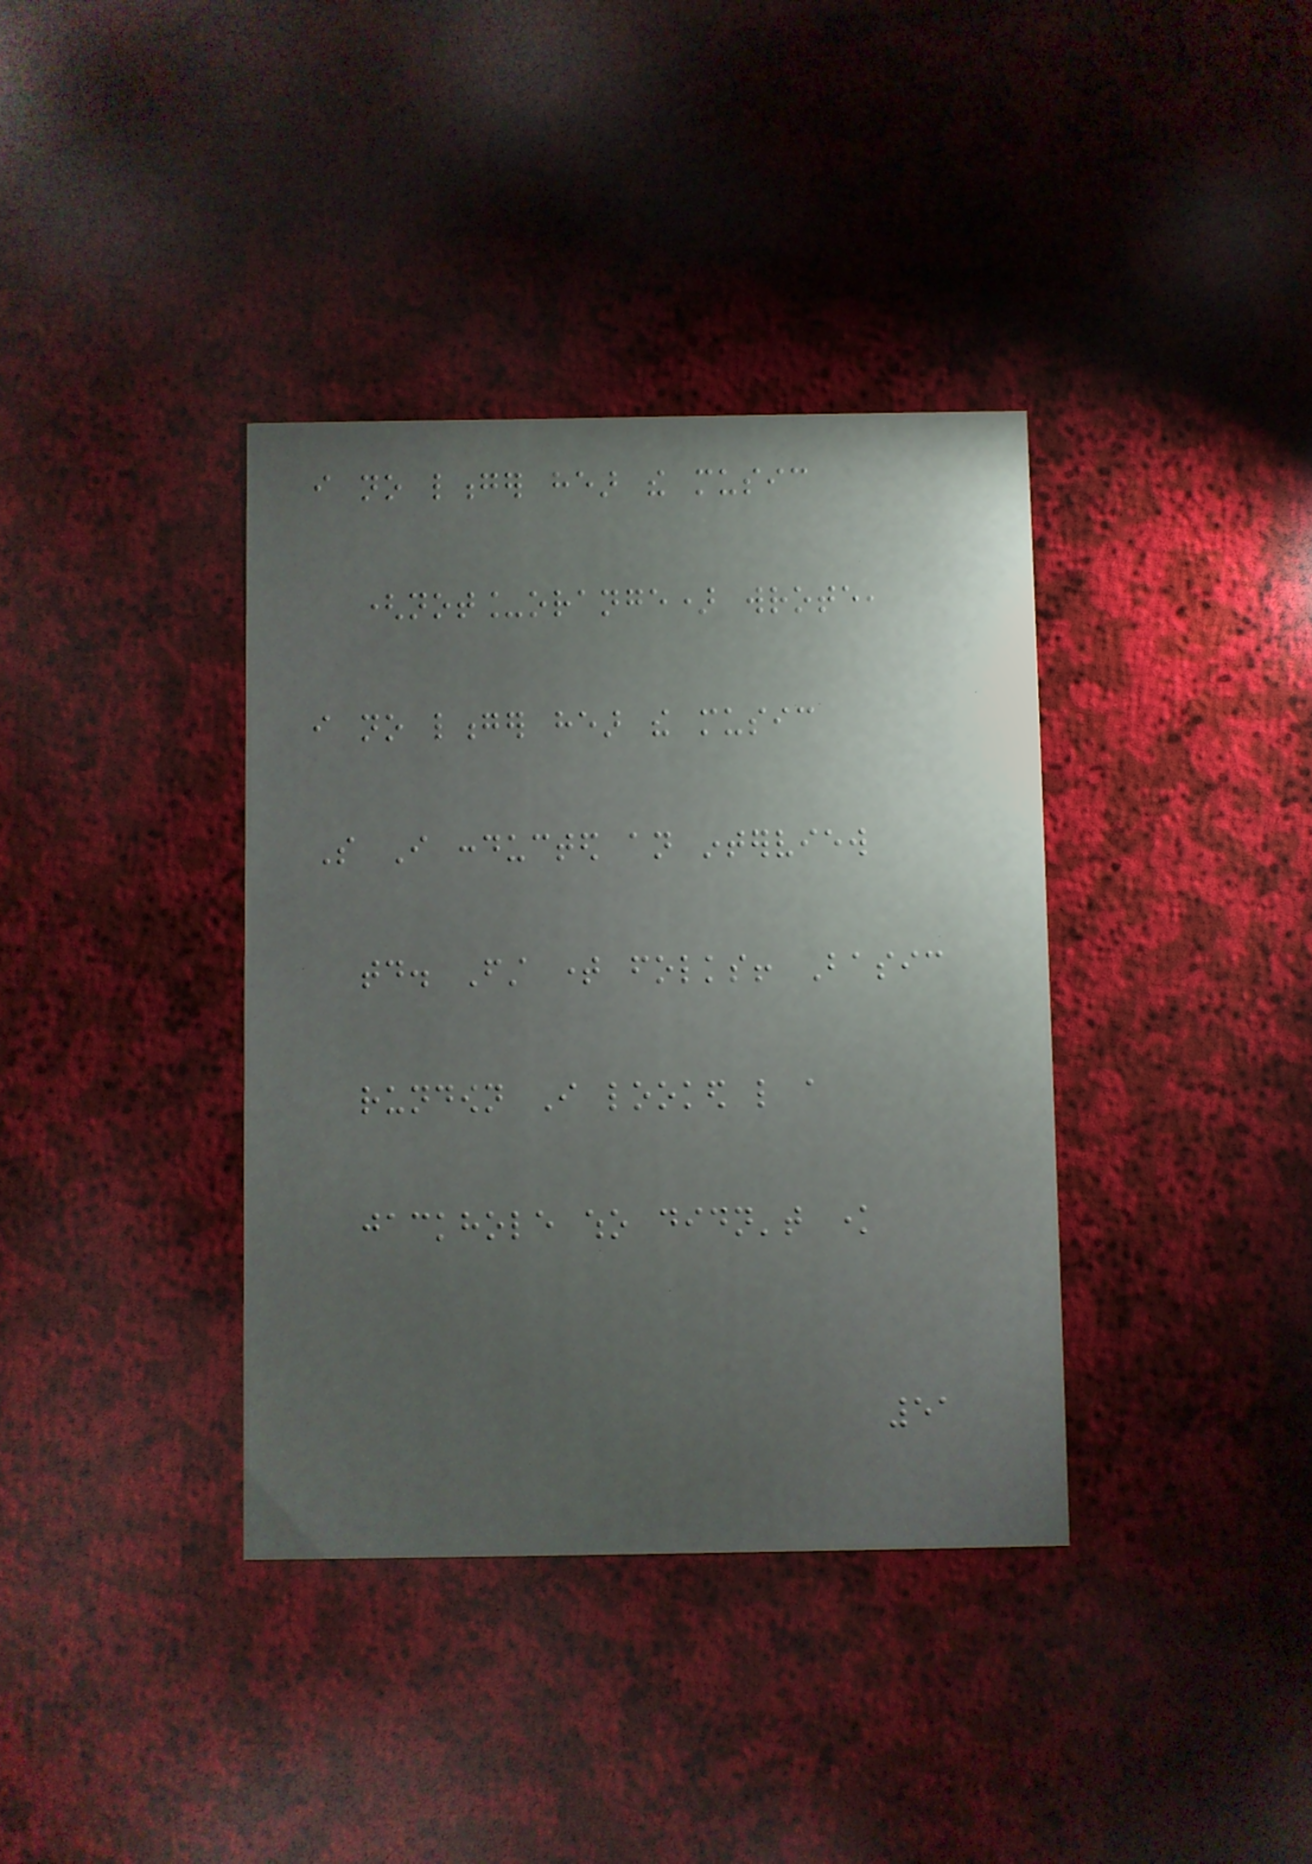i no longer hear the music
(not_orange) wrote,
i no longer hear the music
So I conducted an interview
today. First time folks! Basic
rundown I looked like a
jackhole who didn't know
51
